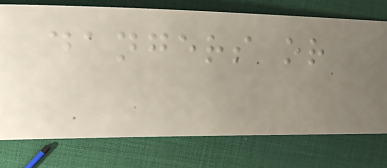dangers or
